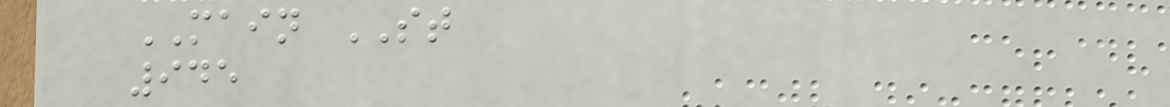MAIN ST
945
